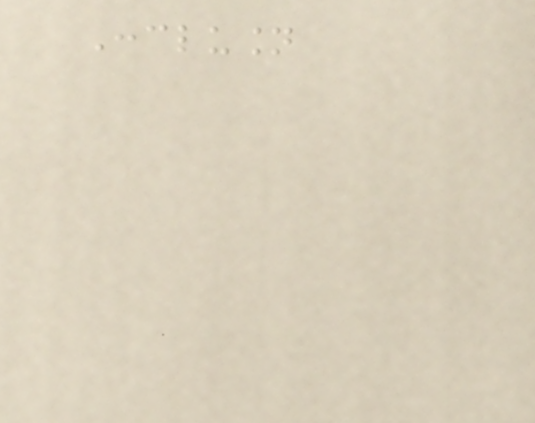Conclusion
